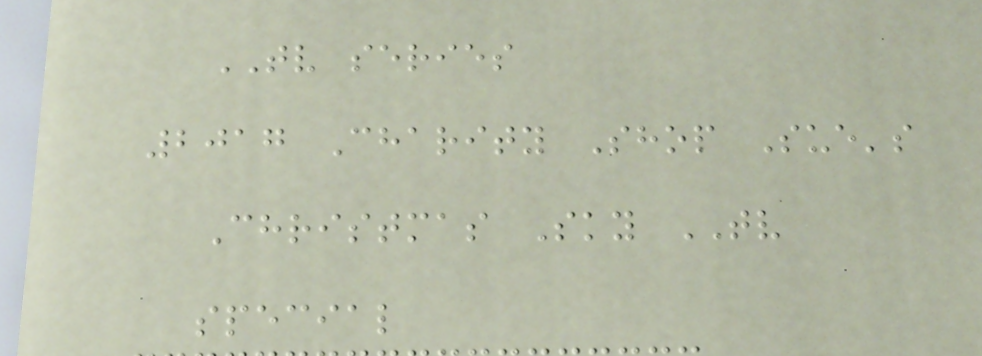TV series
2017 Charity Shop Sue's
Christmas Sky TV
special
